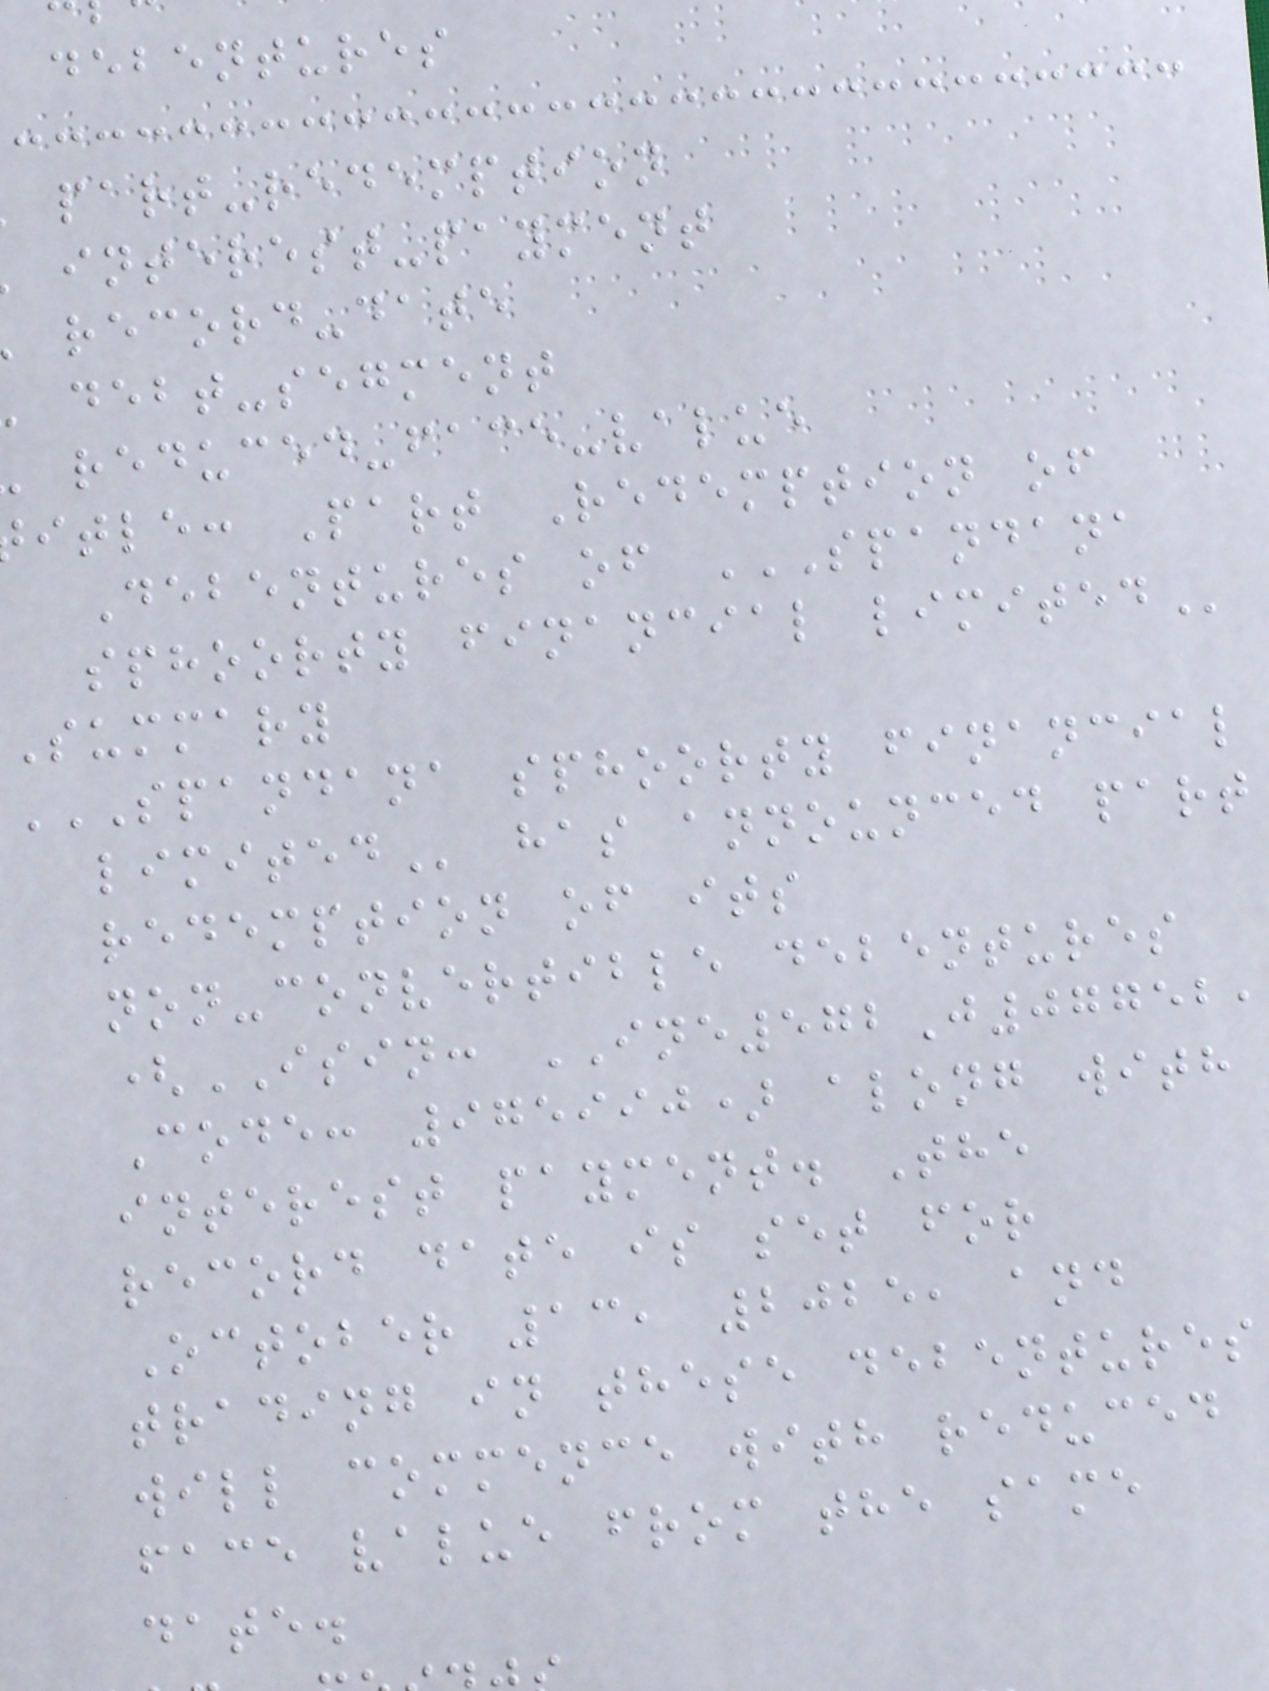debentures
part-redemption
interest-payment
record-date
debt-segment
reduced-face-value
itle: Part Redemption of
Debentures of SPANDANA
sphoorty financial
Summary
SPANDANA SPHOORTY FINANCIAL
has announced part
redemption of its
non-convertible debentures
(ISIN: INE572J07752,
Code: 975990) along with
interest payment. The
record date is set for
October 13, 2025, and
trading in these debentures
will commence with reduced
face value from the same
date.
